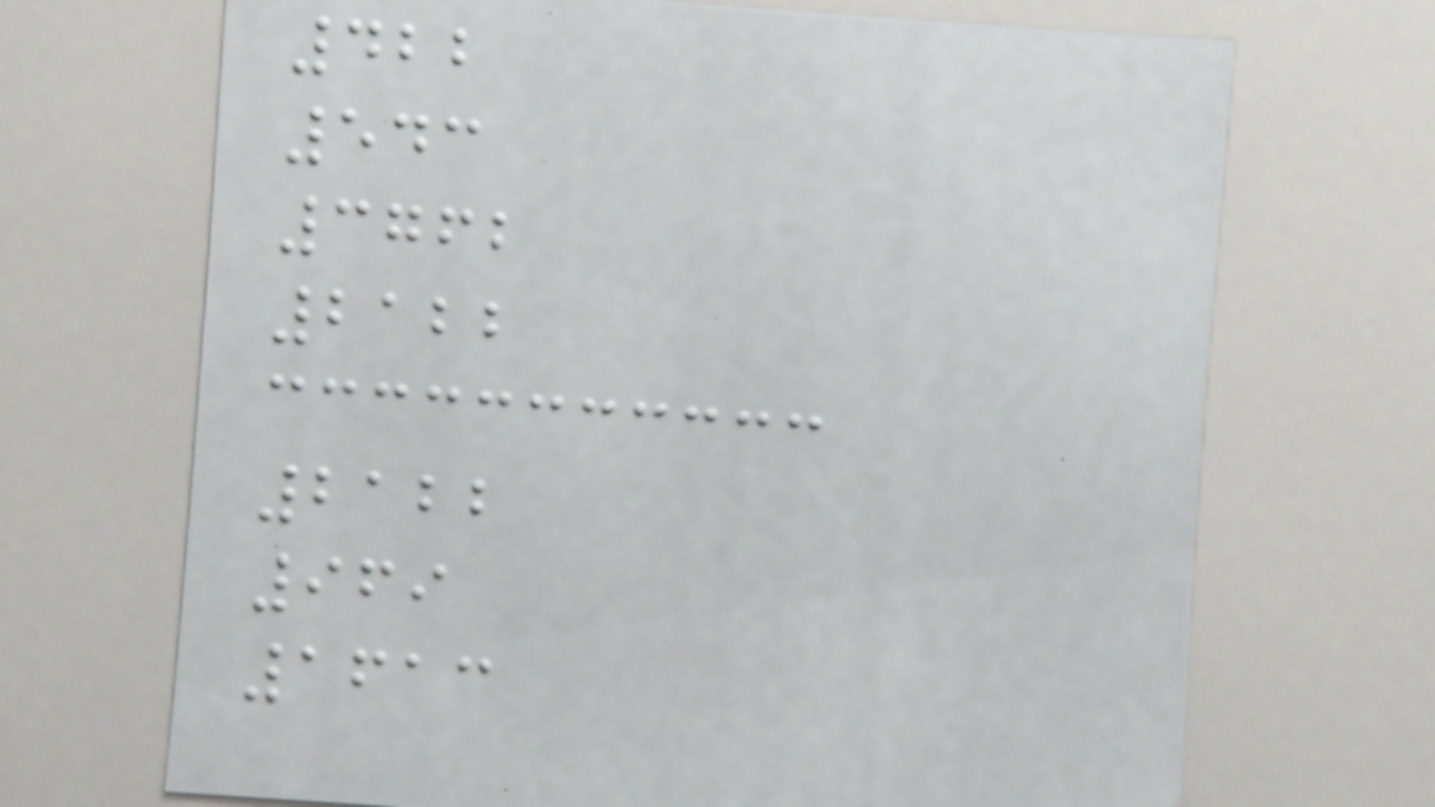422
543
3762
2122
2122
969
1613
